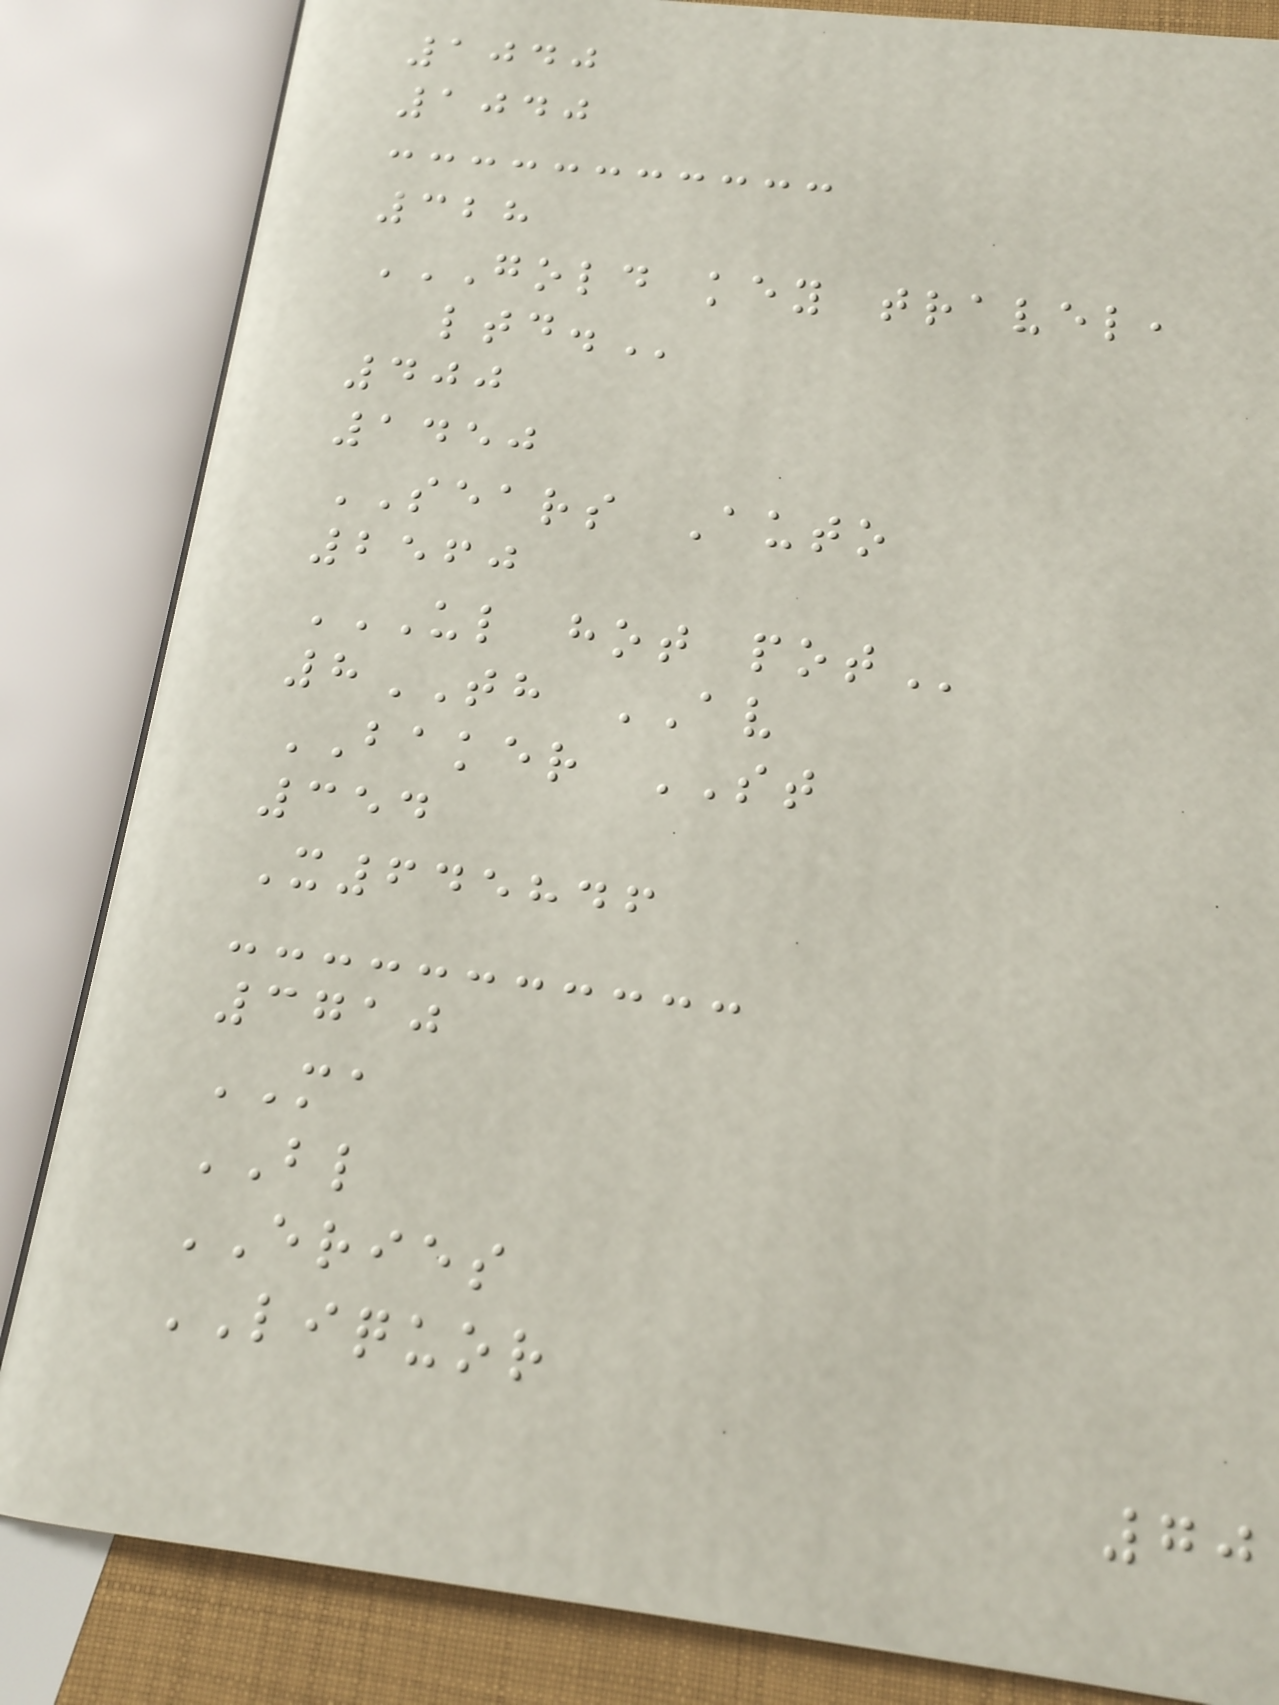1040
1040
328
GOLD KEY TRAVEL,
LTD.
400
1450
SEARS Auto
2560
UL HOT POT
8TH AV
BAKER ST
354
X645846
3710
MA
BL
ERIES
LIQUOR
70
